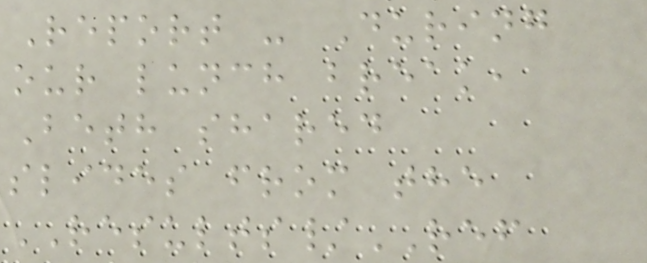Report - During
our lunch break,
Beth shared
slides from the
RESULTS/REF
